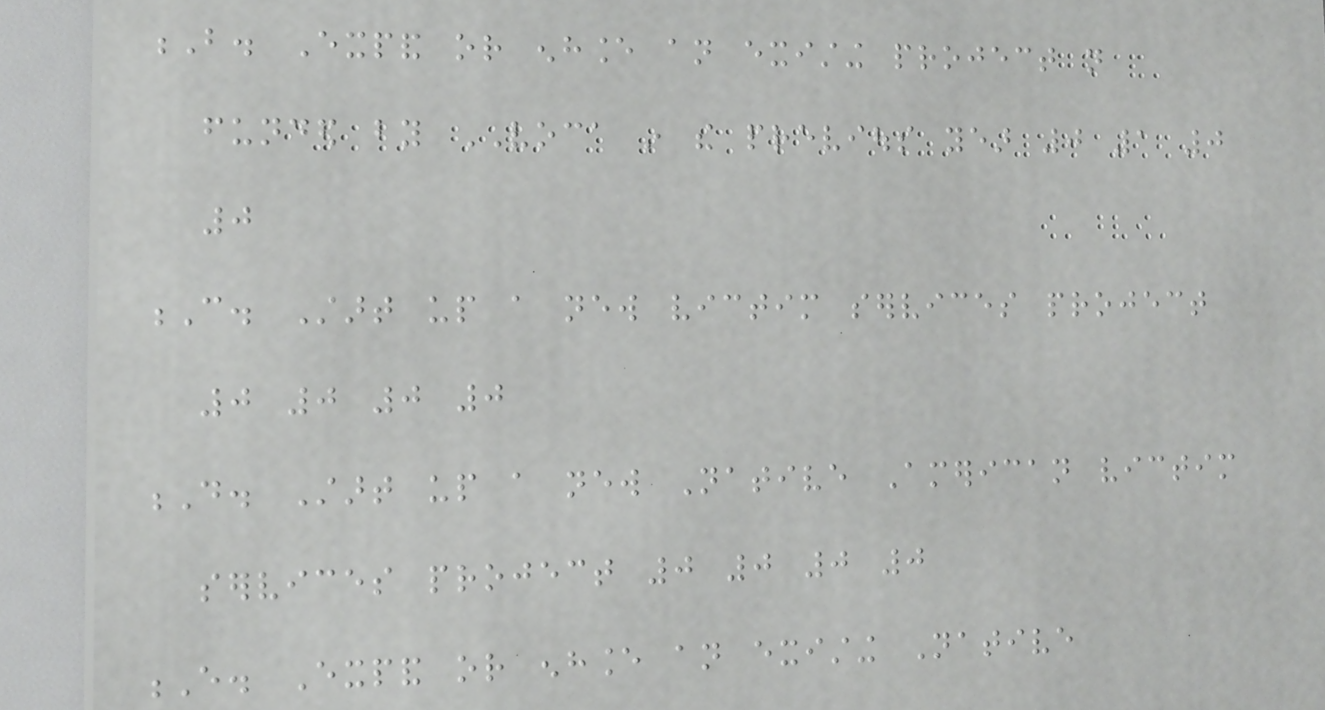B. Expand or enhance an existing project not
funded by VOCA in the previous year 0 1 0
0
C. Start up a new victim services project
0 0 0 0
D. Start up a new Native American victim
services project 0 0 0 0
E. Expand or enhance an existing Native
